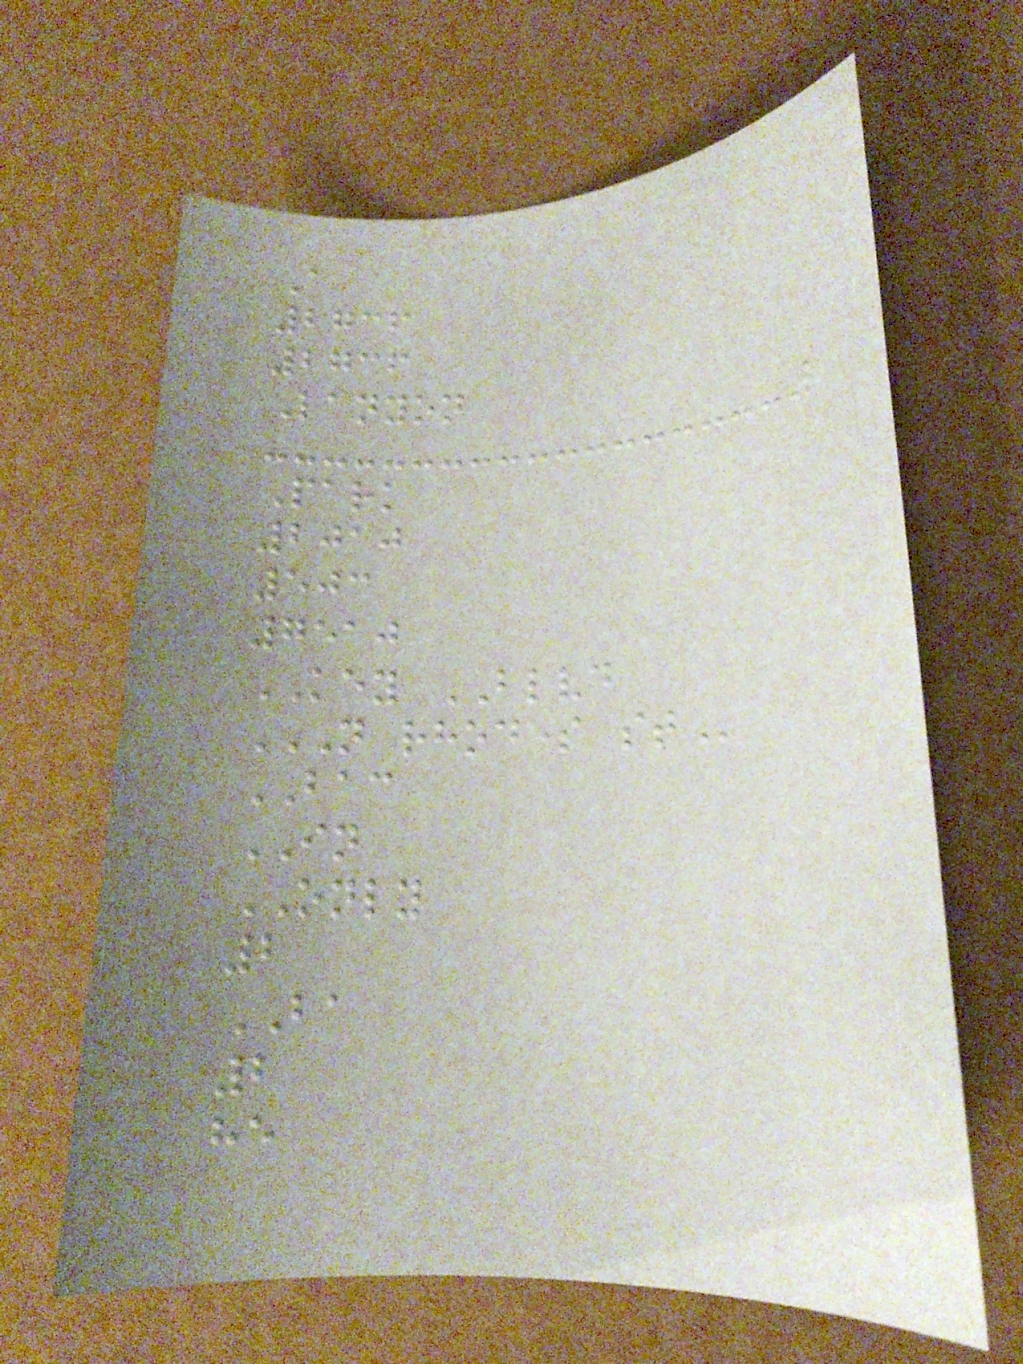A
2736
2736
Lanyon
Park
2010
503
7510
KEY BLVD
N RHODES ST
BAC
IN
ONLY
2
BA
2
he
